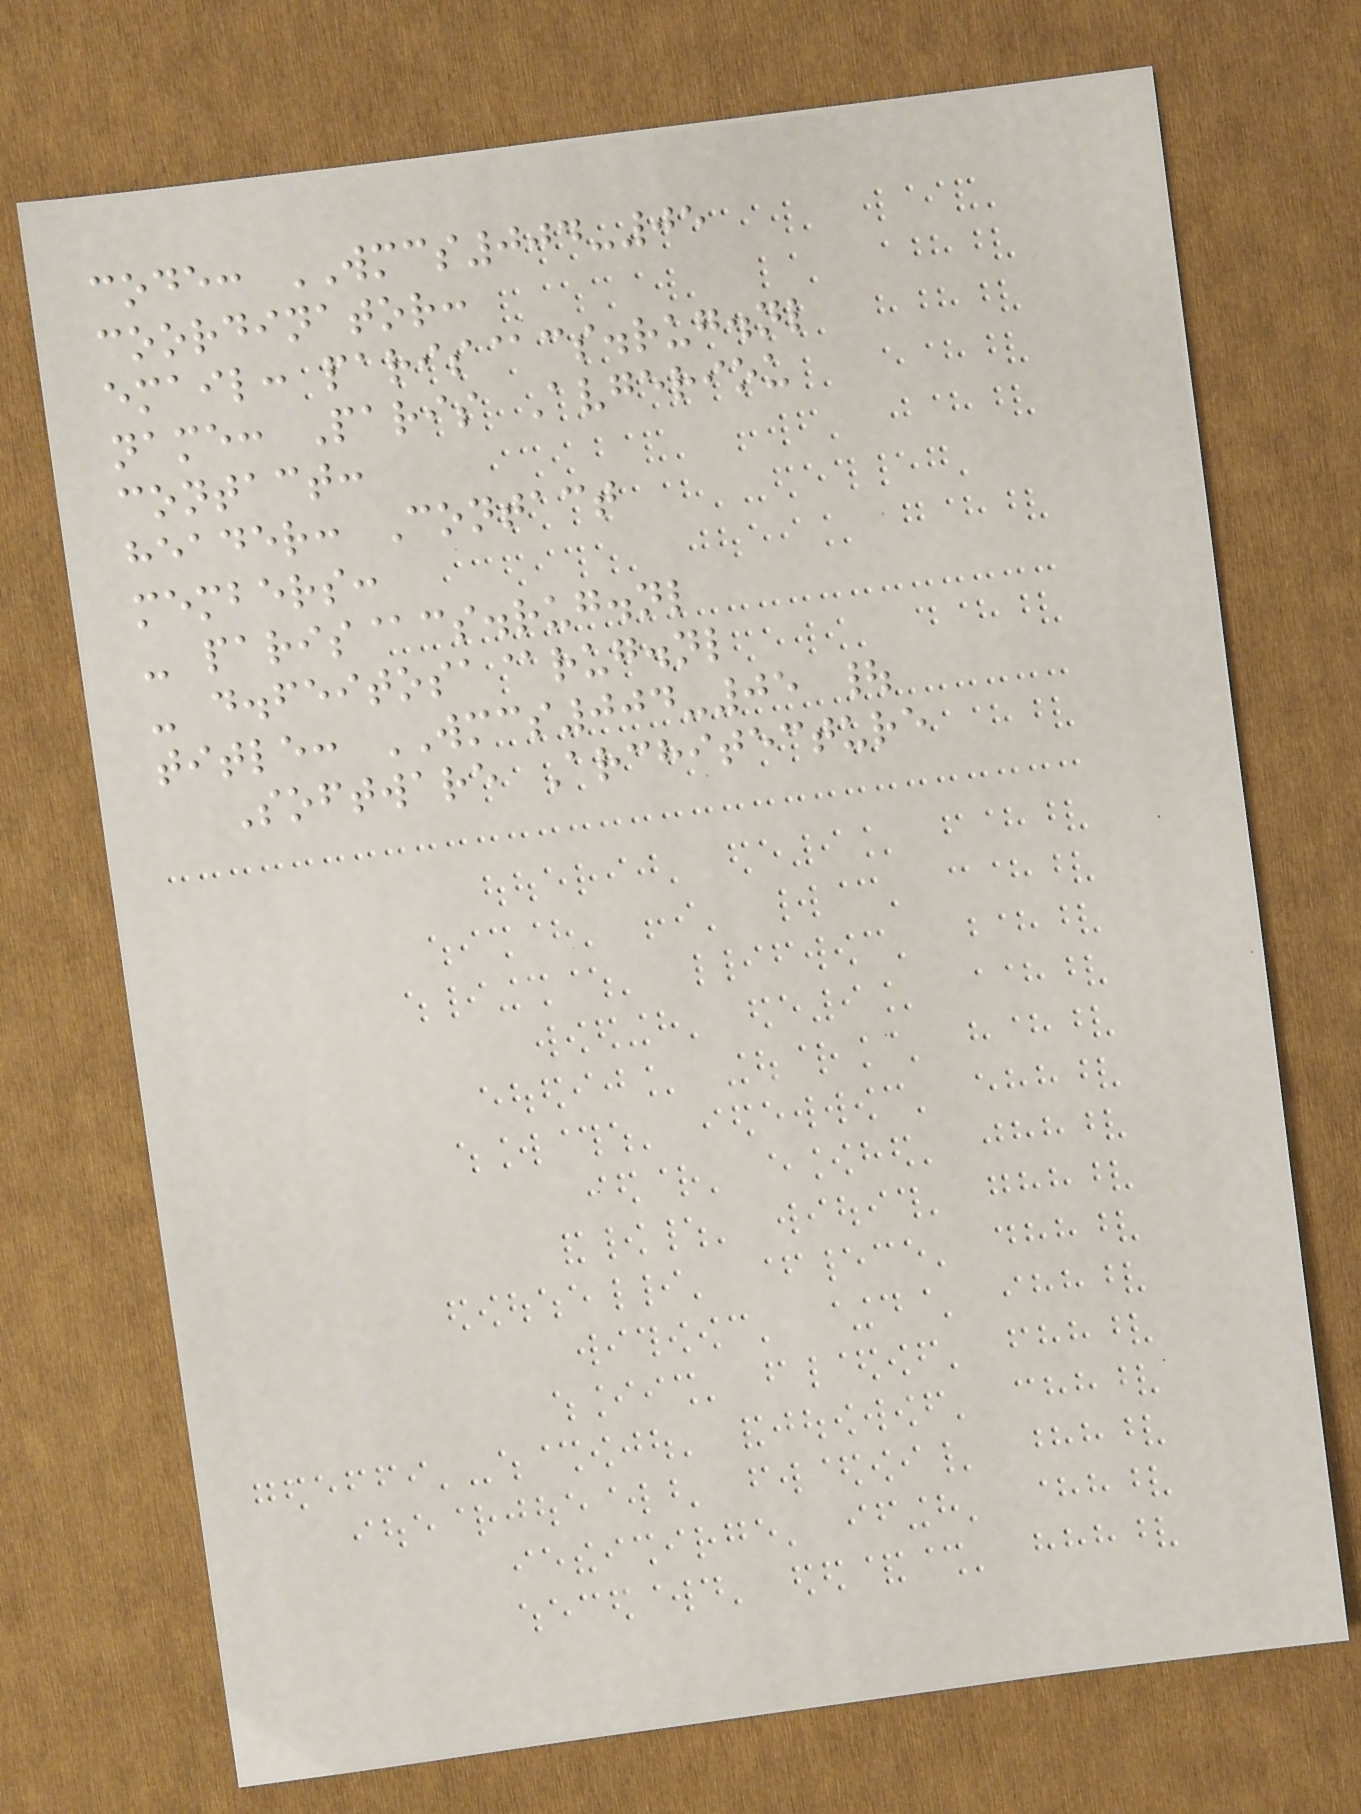code: WMCS004-05
coordinator:
email: paris@cs.rug.nl
name: Paris Avgeriou
contact:
header: Contact
members:
- paris@cs.rug.nl
- d.feitosa@rug.nl
title: WMCS004-05 |
Software Architecture
